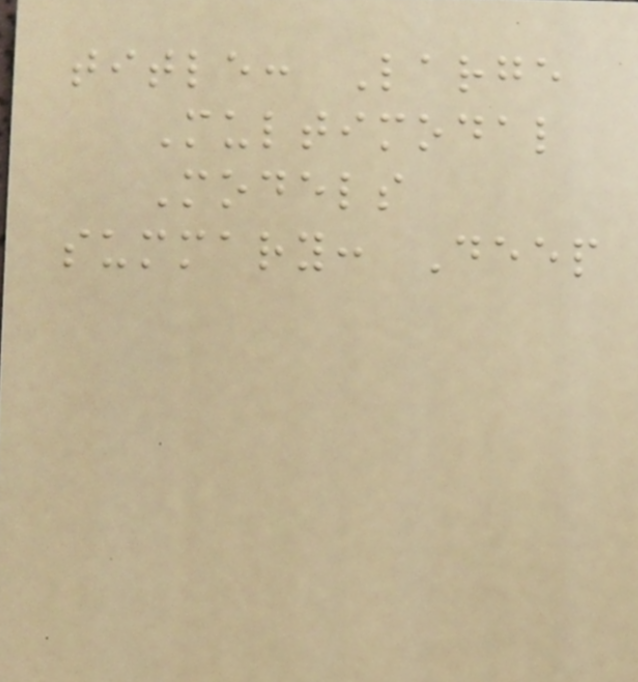title: Large
Multimodal
Models
summary: Deep
